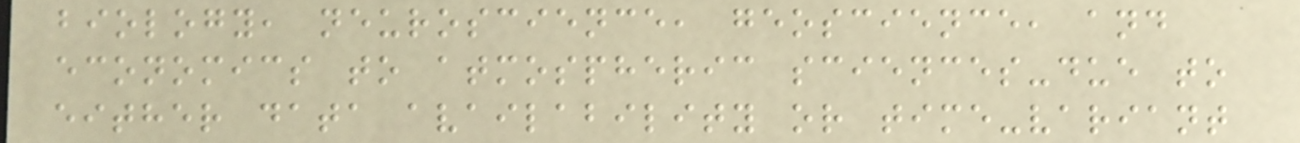biology, neuroscience, geoscience, and
economics to atmospheric sciences-due to
either data availability or time-variant
